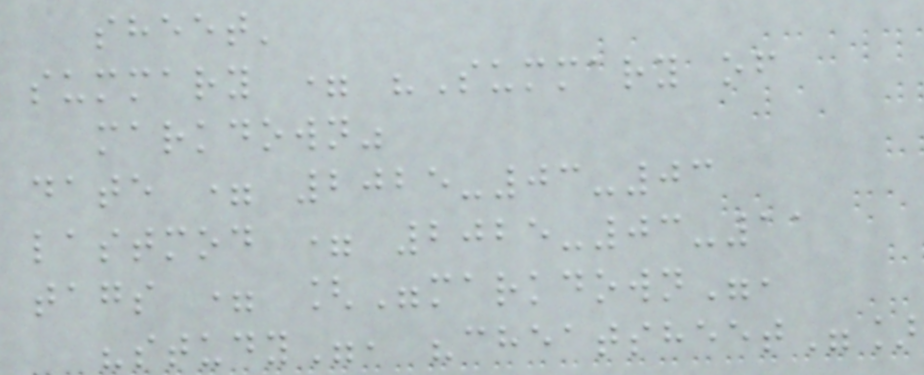sheet'
summary = "Summary of
markdown"
date = 2025-03-03
lastmod = 2025-03-11
tags = ["markdown",
"study", "cheatsheet"]
